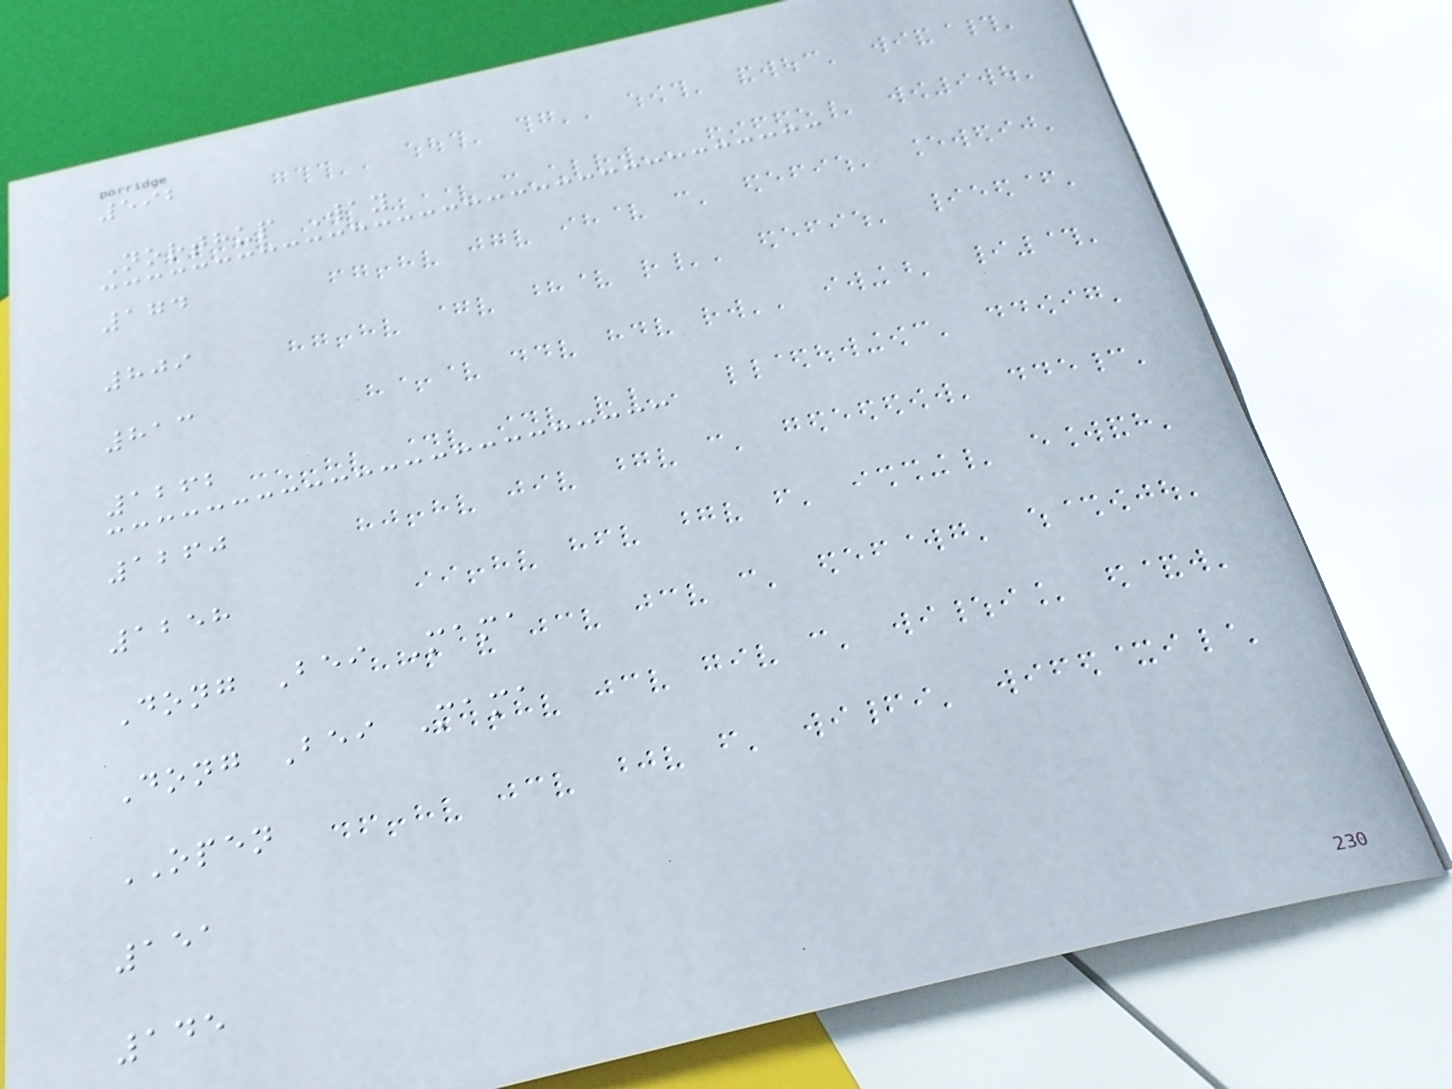592
Northup Way
174
809
813
1262
1260
1258
Dong Bei Mama
Dong Bei Mama
OPEN
151
145
